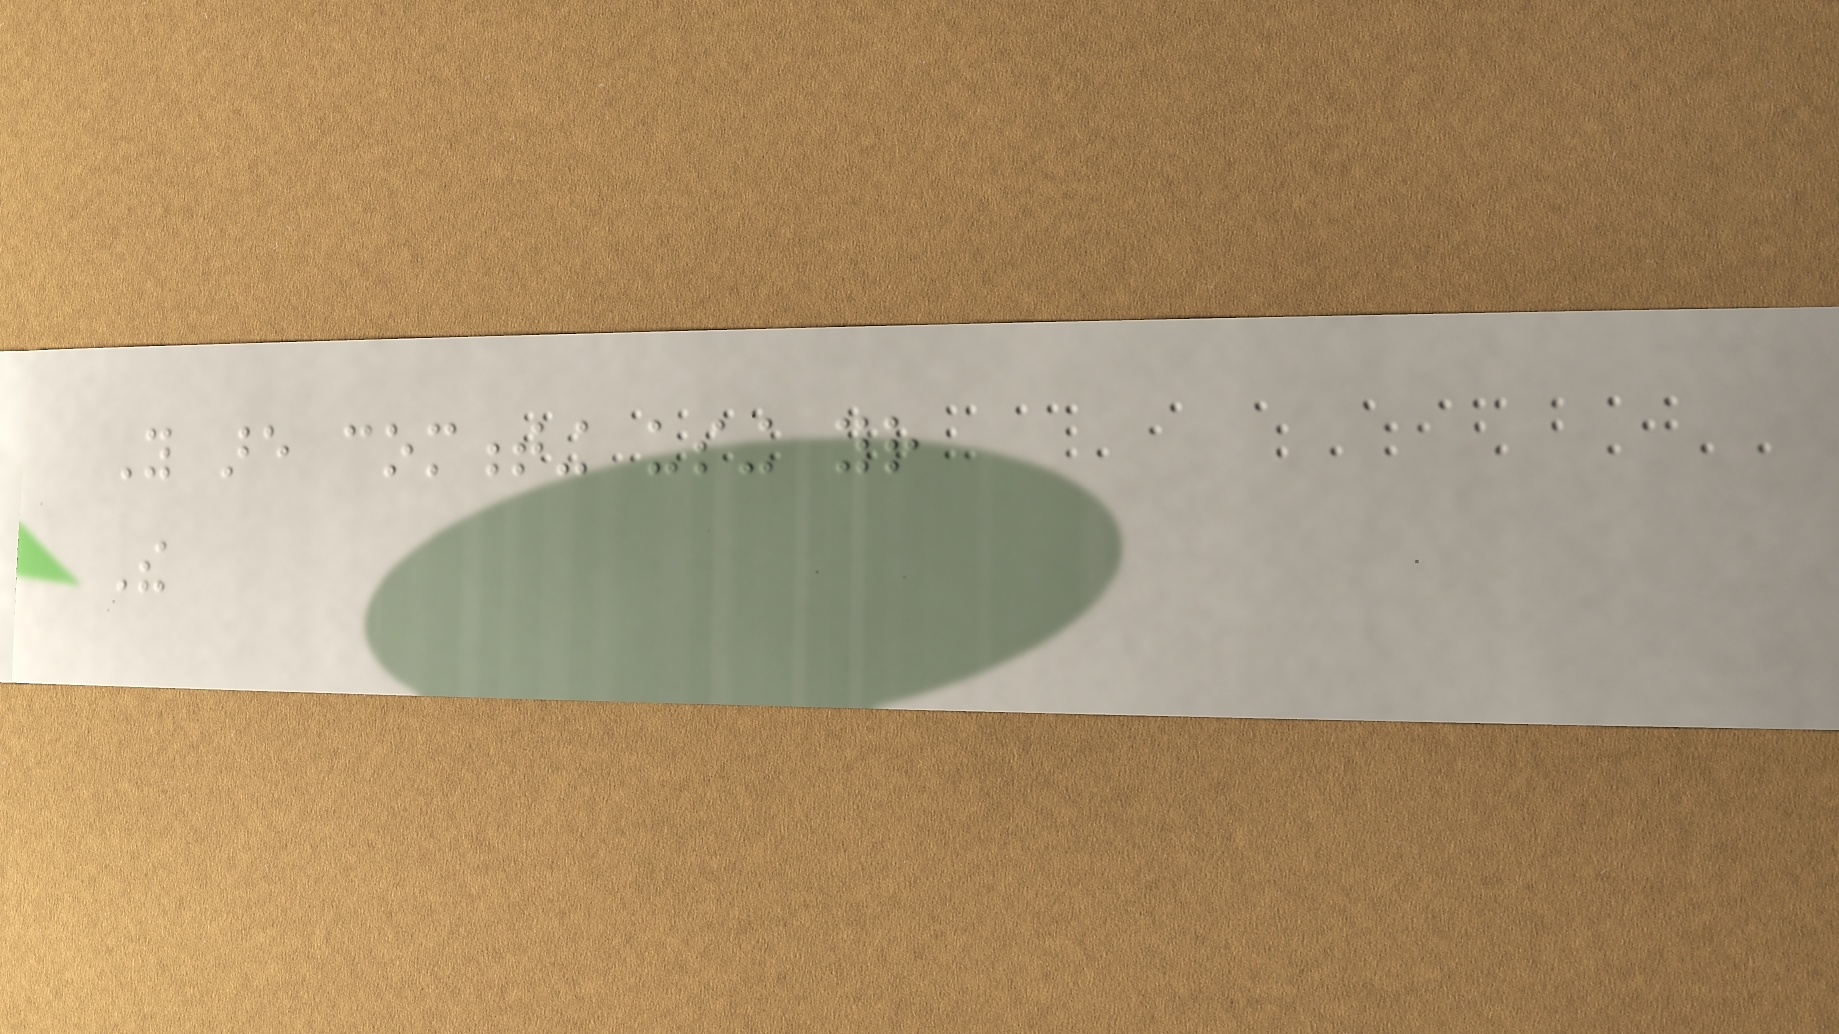You are commenting using your
The
